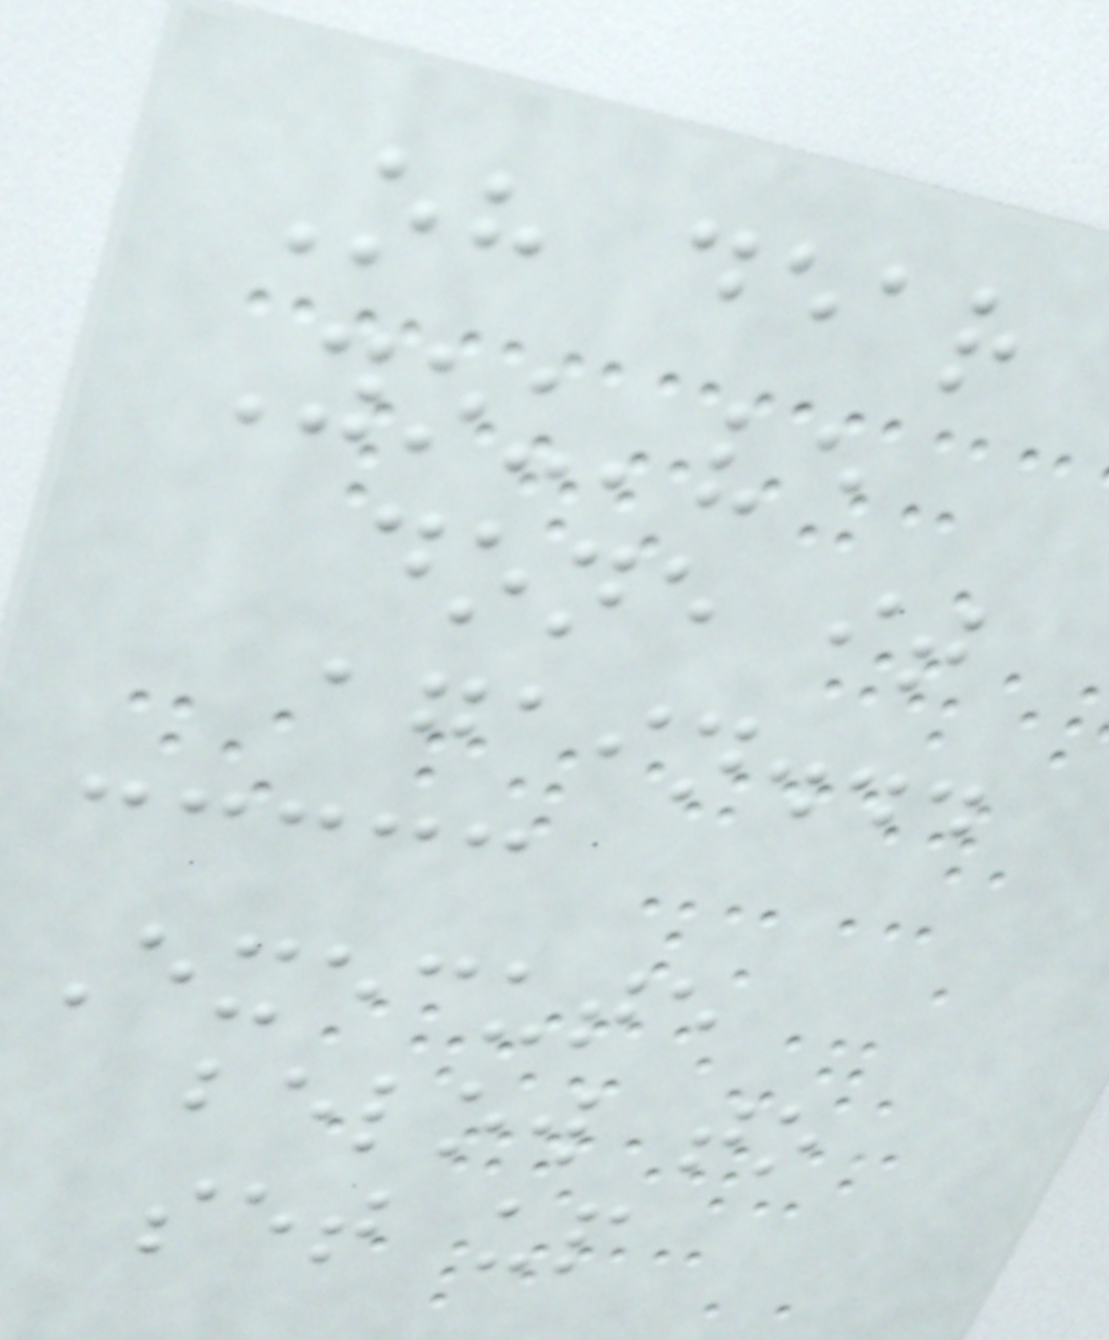Oh dear
You've
done it
again...
Execute
below to
set up
